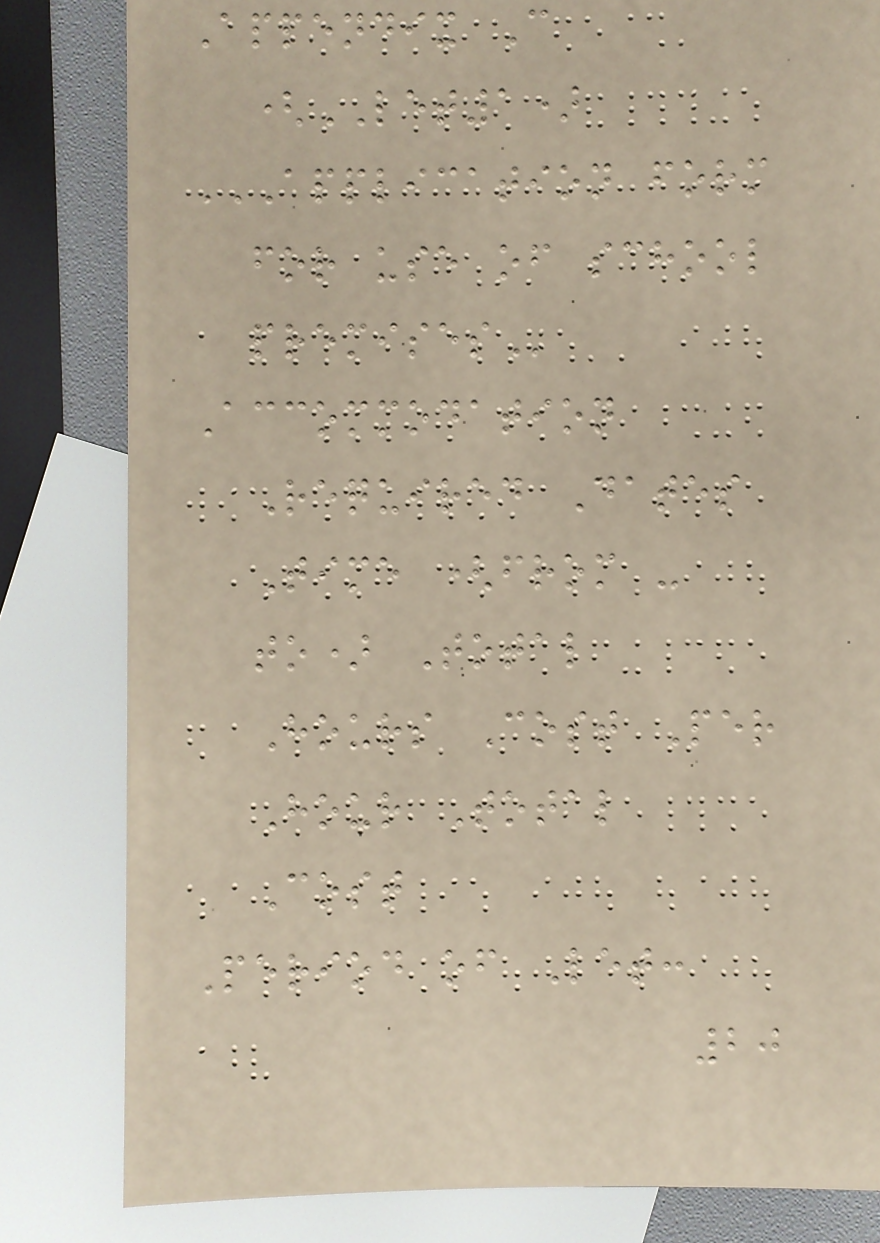Appendix C
(LET1)
APPLICATION FORM
FOR USE OF SCHOOL
PREMISES
Accommodation
Required Dates
Time (from -
to) Total
Hours Cost Per
Hour Total
Cost
Period of Let:
20
